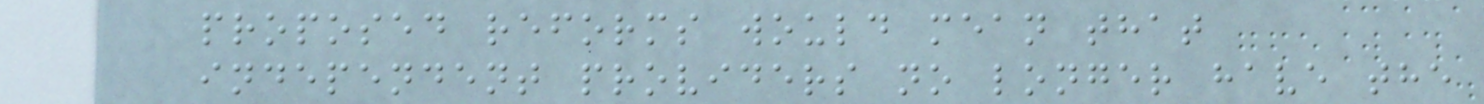proposed reforms would mean that
independent providers no longer have the
